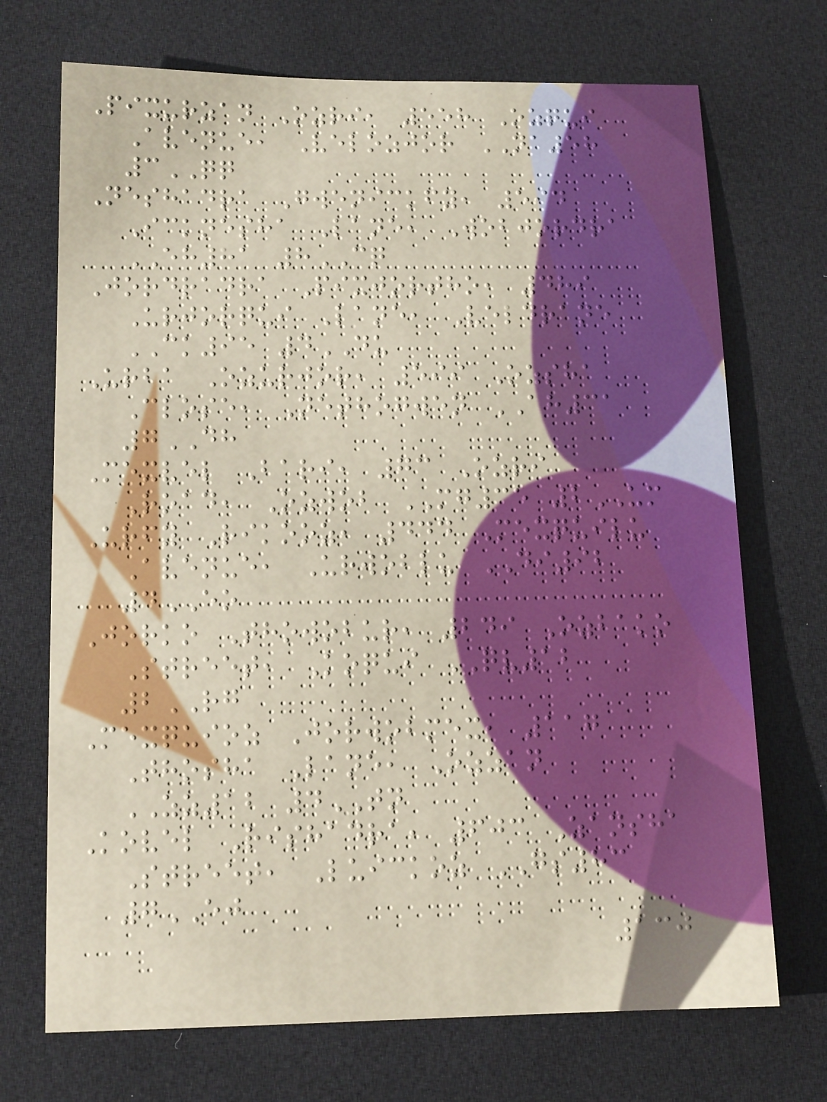Pixurzan Ozri, 558 Ozqui
Avenue, Velozjor NA58
3QQ
Neshadra Gwenickfy, 594
Icknesha Lane, Wobjordra
EH81 8CQ
Jordradra Pixjortho, 489
Urjorqui Lane, Veldrane
CK95 4DU
Urba Ozurjor, 599 Ozsha
Close, Nethogwen AH31
7DH
Mexvel Bari, 73 Ozri
Road, Ozwob MG35 2UM
Urfy Rikooz, 444 Mexquilu
Avenue, Urwoblu DI92
4EO
Jorko Thowobur, 249 Ozbako
Street, Koqui QV12
2RG
Mexquioz Jorwobmex, 117
Thosha Lane, Ozzan
ZZ12 4TN
Kovel Rishadra, 603 Zansha
Street, Luickoz GS83
7EJ
130
